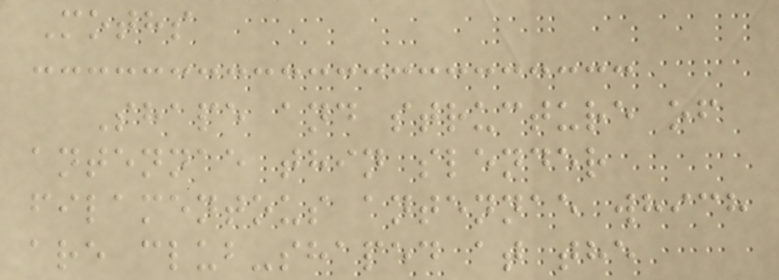Moths
Shape and structure of
antennae thin slender
filamentous antennae which
are club-shaped at the
